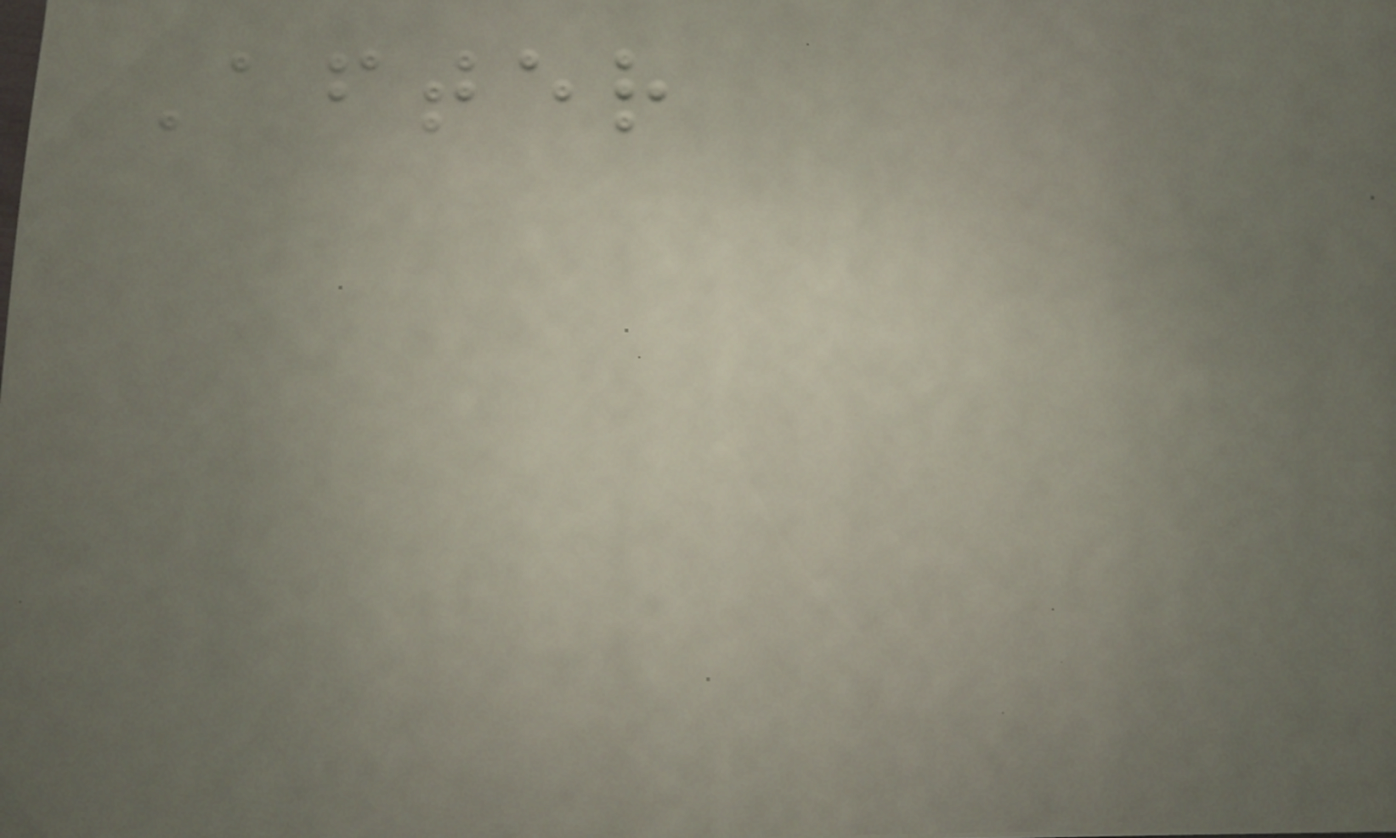After
